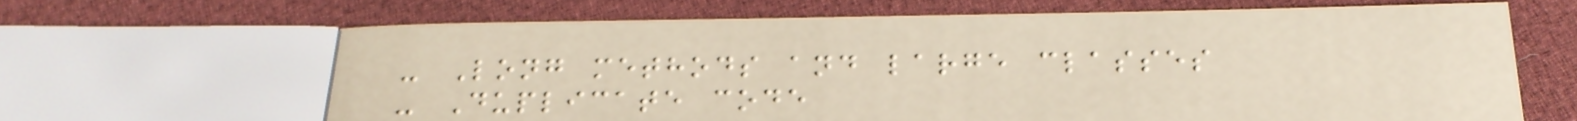- Long methods and large classes
- Duplicate code
